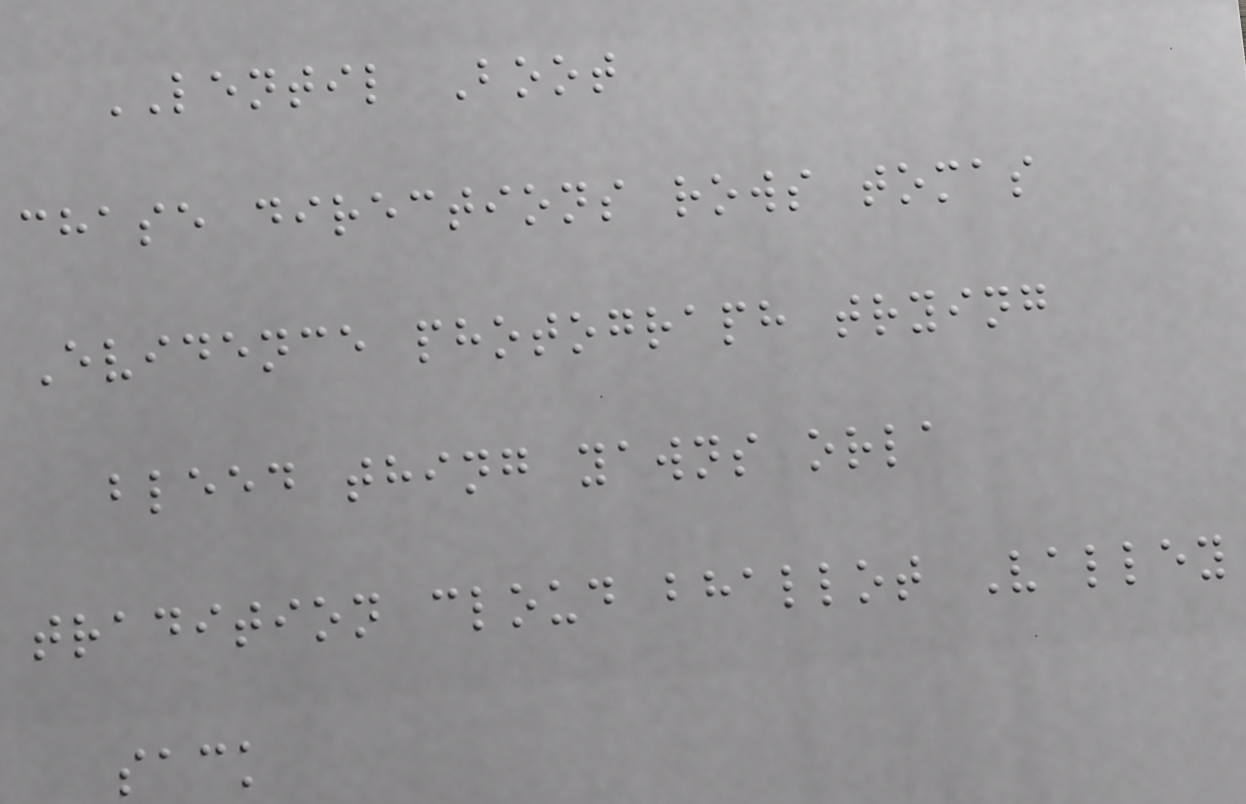LENTIL Boot
chase directions rows tomas
Evidence photograph trying
bleed thing yawns orla
tradition cloud bhallot Valley
sack
